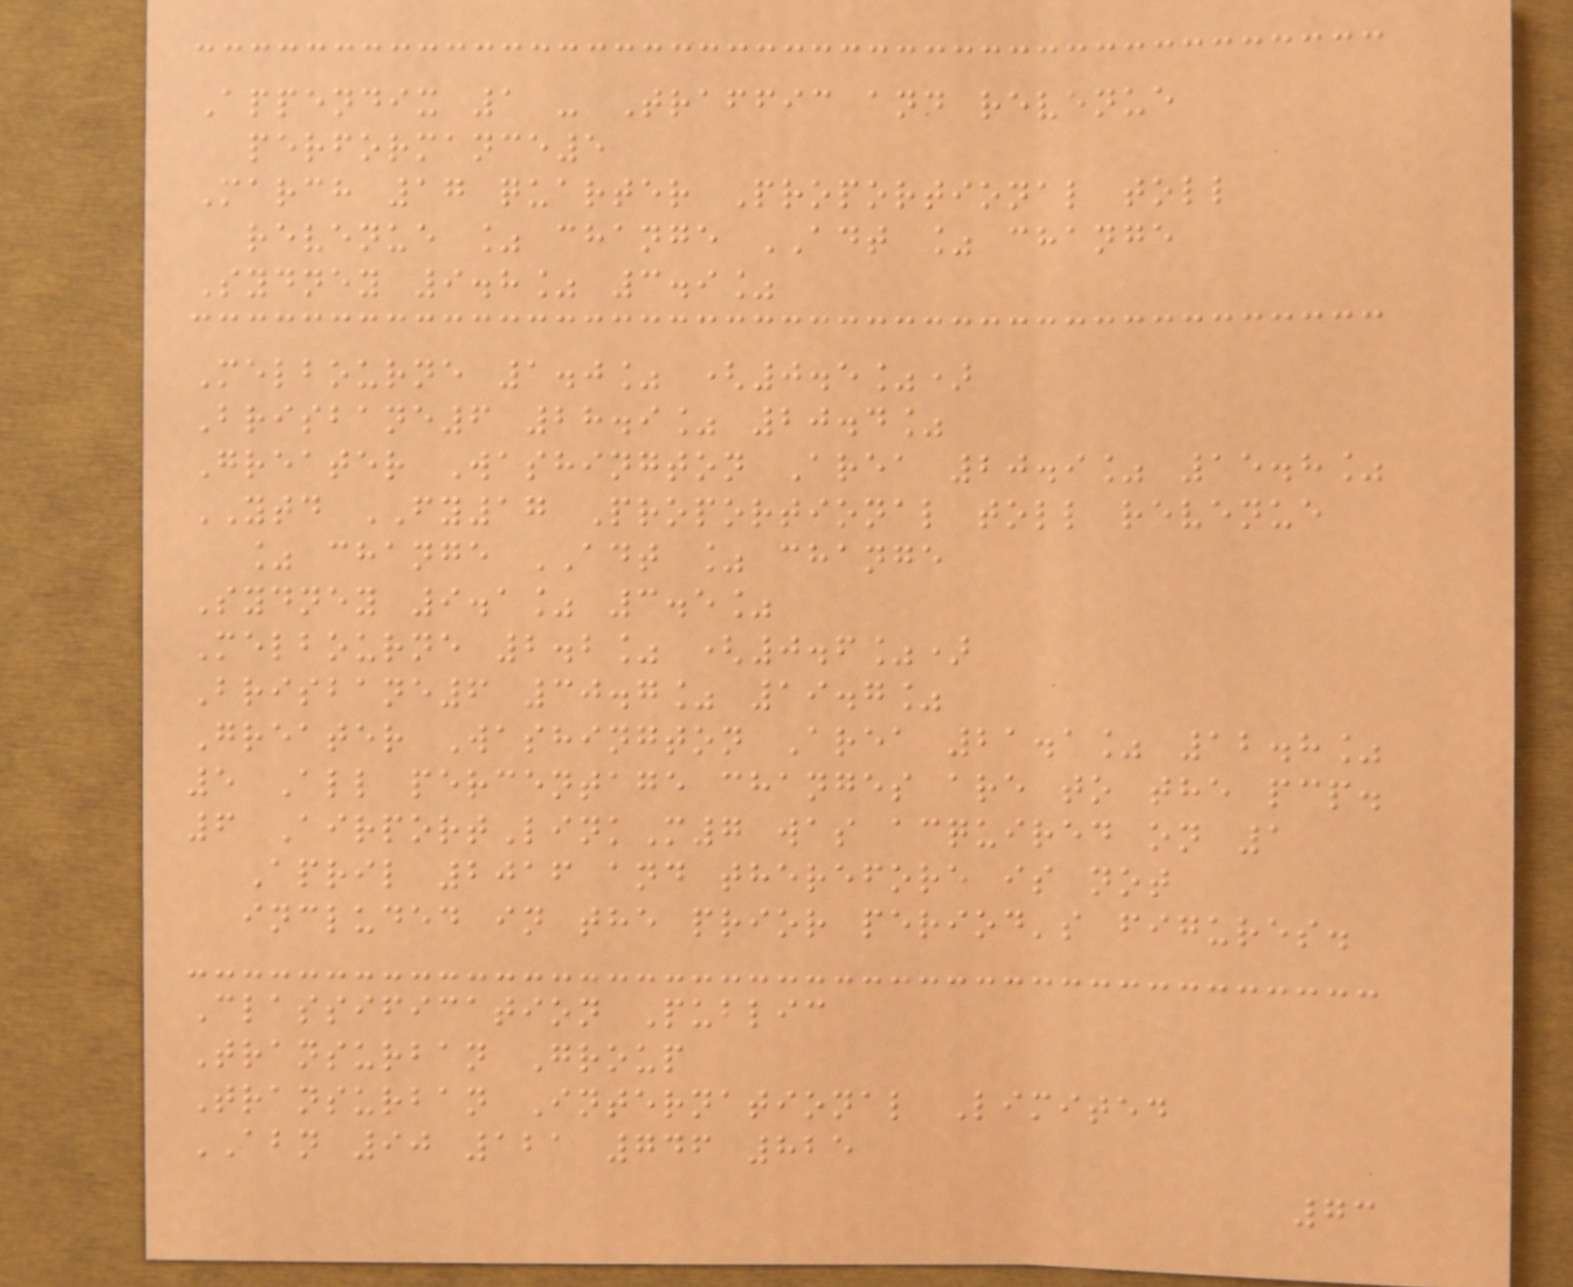Appendix 1 - Traffic and revenue
performance5
March 17 quarter Proportional toll
revenue % change ADT % change
Sydney 9.8% 3.9%
Melbourne 1.0% (0.5%)
Brisbane6 28.9% 20.4%
Greater Washington Area 20.9% 15.8%
YTD FY17 Proportional toll revenue
% change ADT % change
Sydney 9.1% 3.5%
Melbourne 2.2% (0.6%)
Brisbane6 30.7% 19.7%
Greater Washington Area 21.1% 12.8%
5 All percentage changes are to the pcp.
6 AirportLinkM7 was acquired on 1
April 2016 and therefore is not
included in the prior period's figures.
Classification Public
Transurban Group
Transurban International Limited
ABN 90 121 746 825
73
